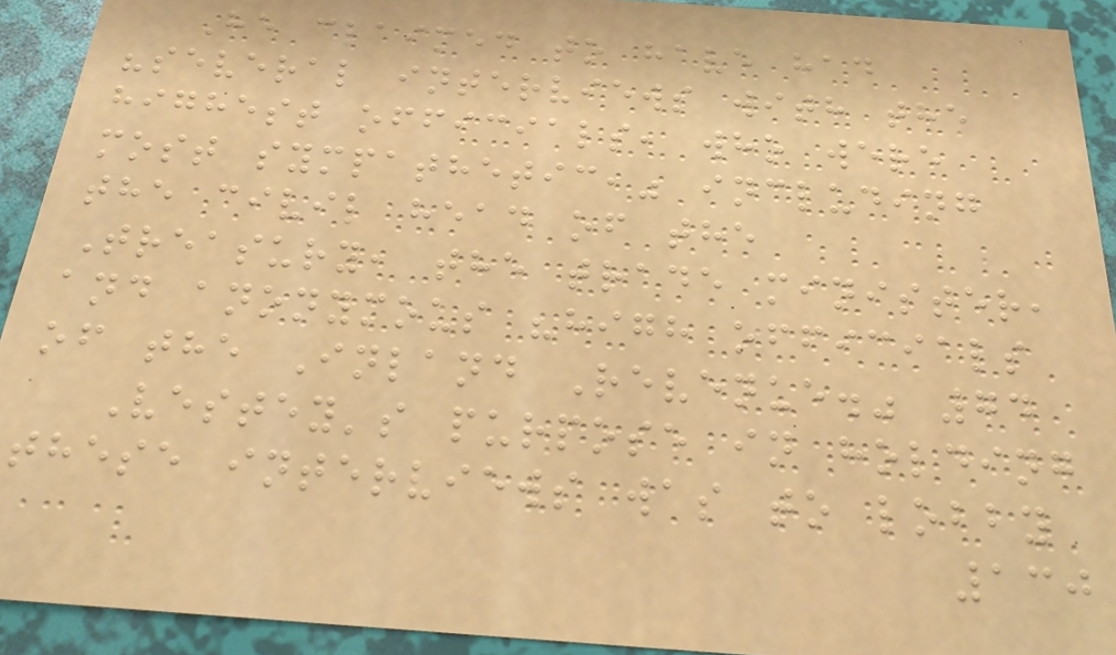He claimed to have had
"several interviews with the
highest officials, who were
most sympathetic," including
the civil head of the
Treasury, the trade minister,
and anonymous "high officials
of the Inland Revenue." 74
Vestey's purpose in holding
these interviews was to lobby
130
